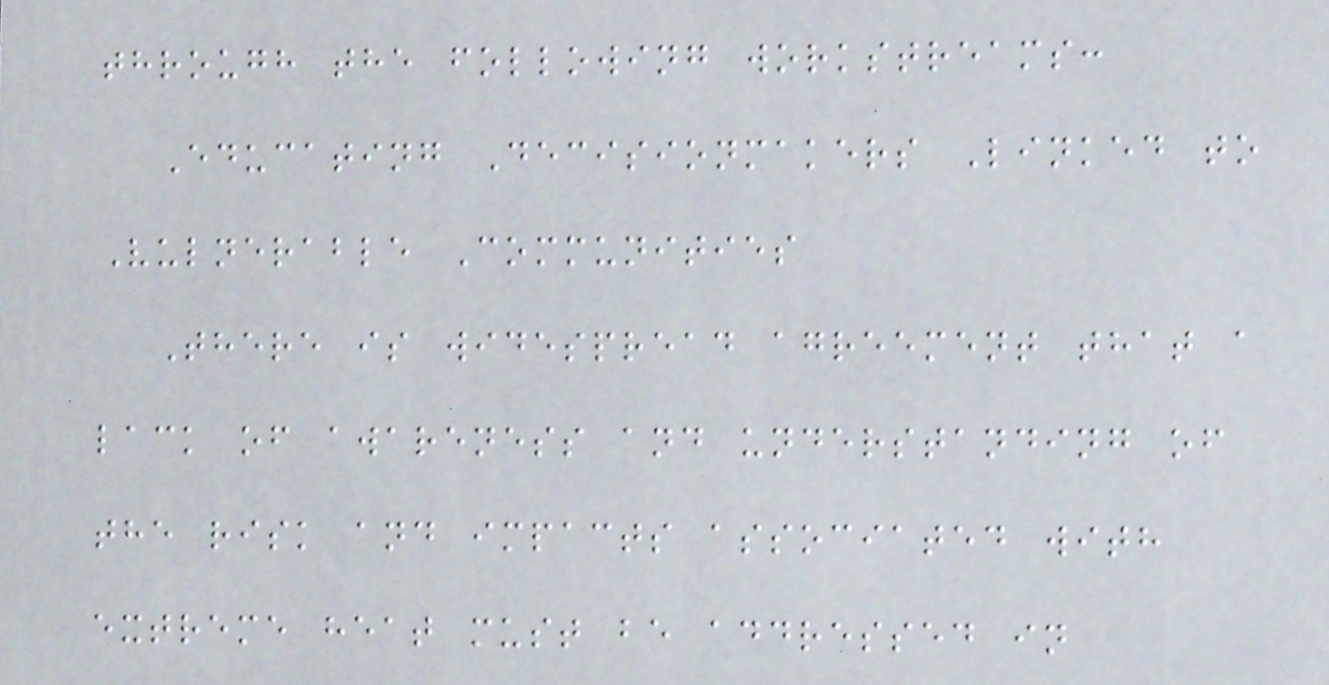through the following workstreams:
Educating Decisionmakers Linked to
Vulnerable Communities
There is widespread agreement that a
lack of awareness and understanding of
the risk and impacts associated with
extreme heat must be addressed in
